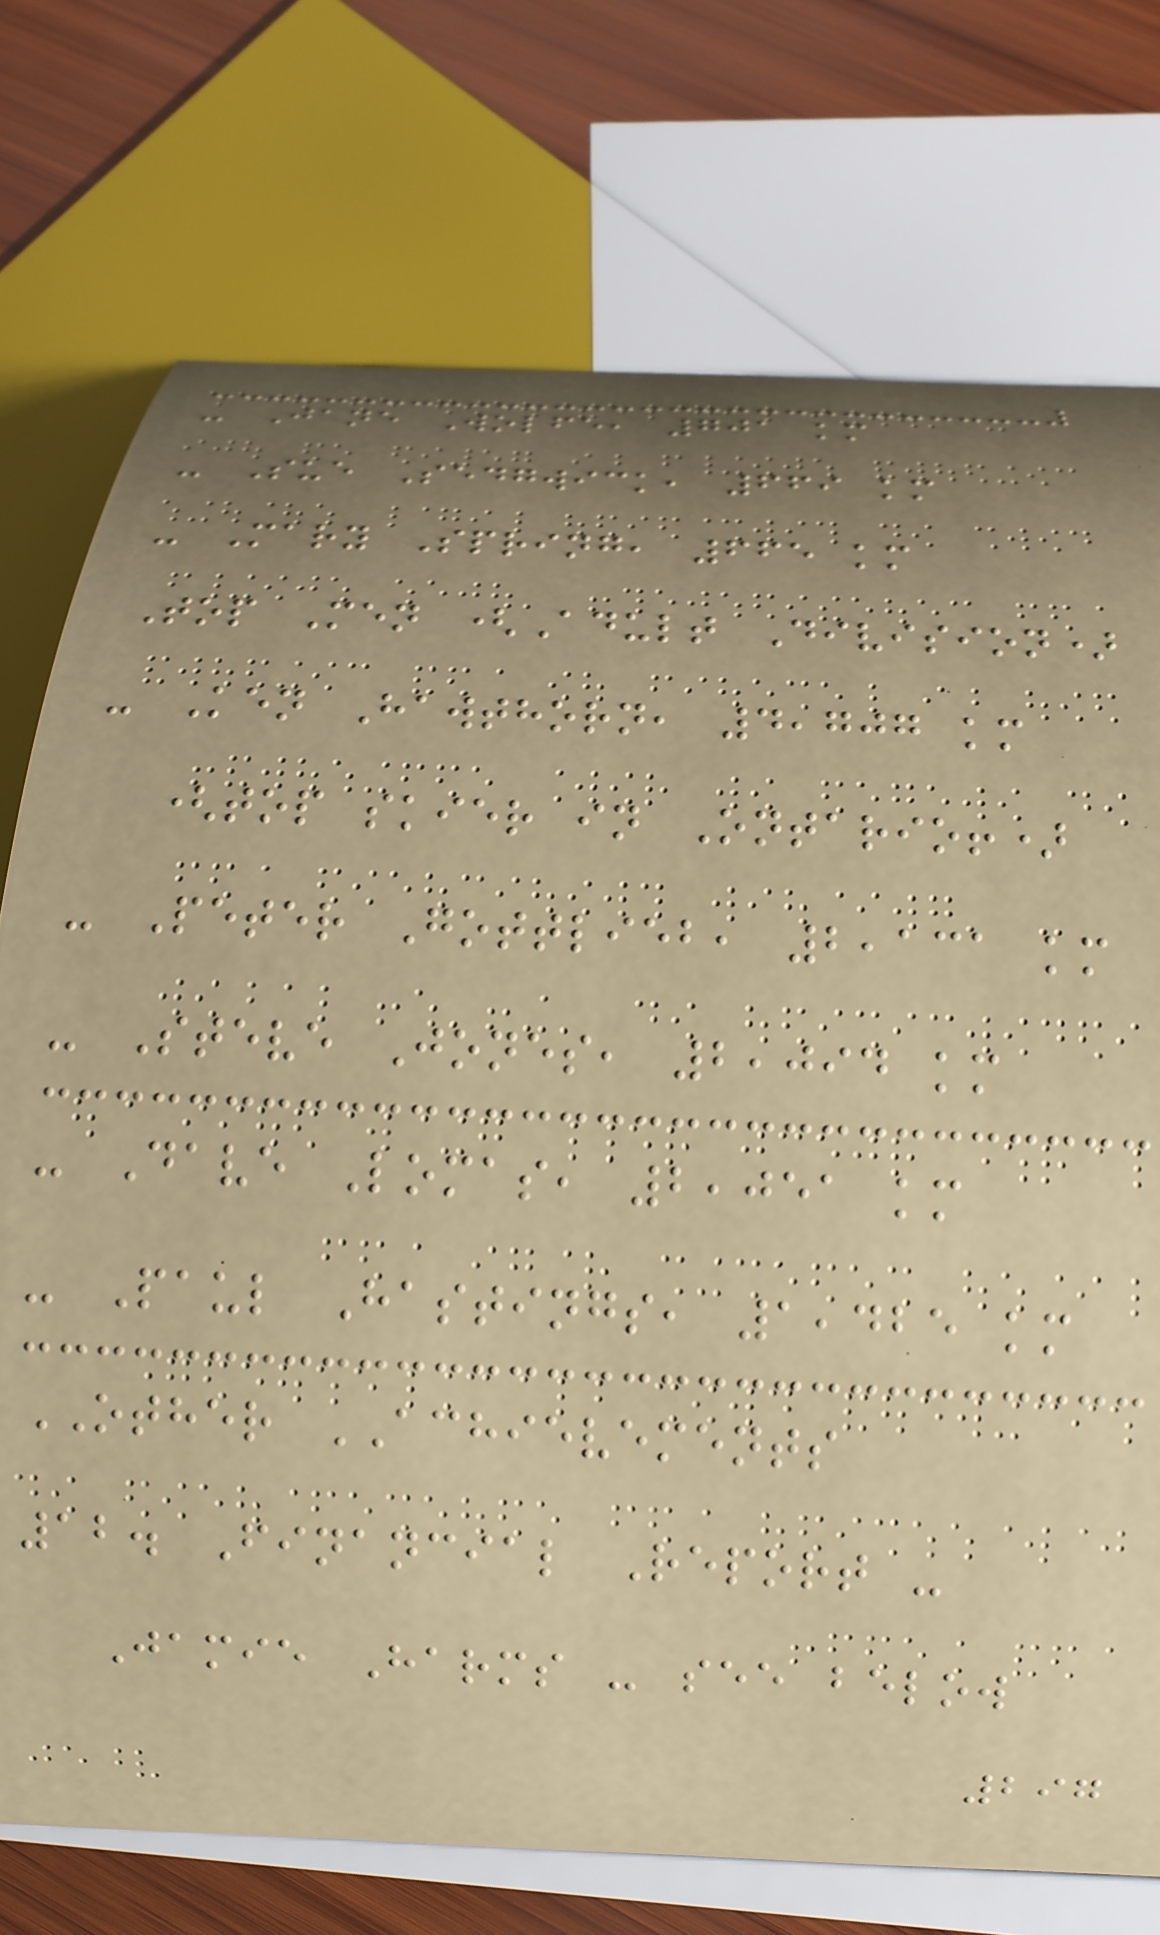- Jane Wolfe, 701 km
- Sue Sedgwick, 669 km
- Mary Spring, 665 km
Top Men (Adult Division)
- Ken Hawthorn, 4,707 km
(top skier in Ontario!)
- Peter Gottlieb, 2,131 km
- Steve Jones, 2,094 km
- Dave Lomas, 2,051 km
- Paul Hastings, 1,425 km
OTHER ACHIEVEMENTS
12. Financial Report -
Jamie Harms - see below
297
